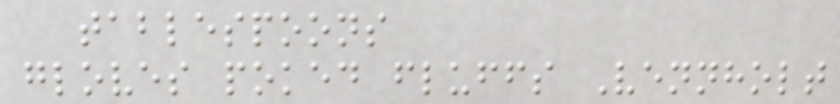tablespoons
gloves poked fluffs Vennholt
